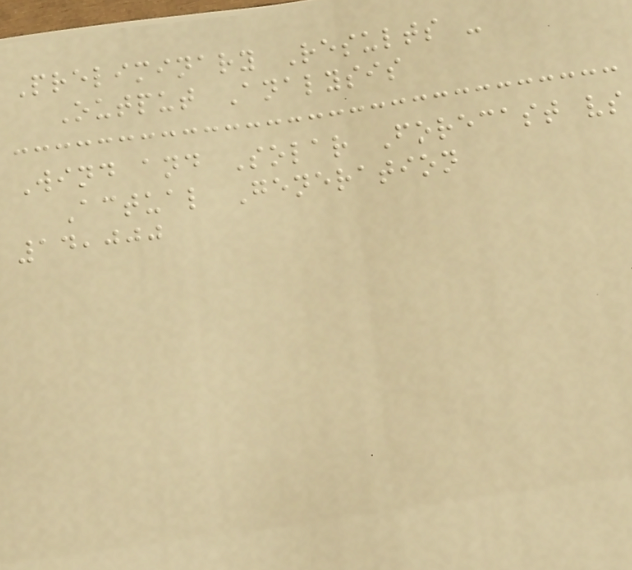Preliminary Results -
Output Analysis
Wind and Solar Forecast vs
Actual Generation
14,000
